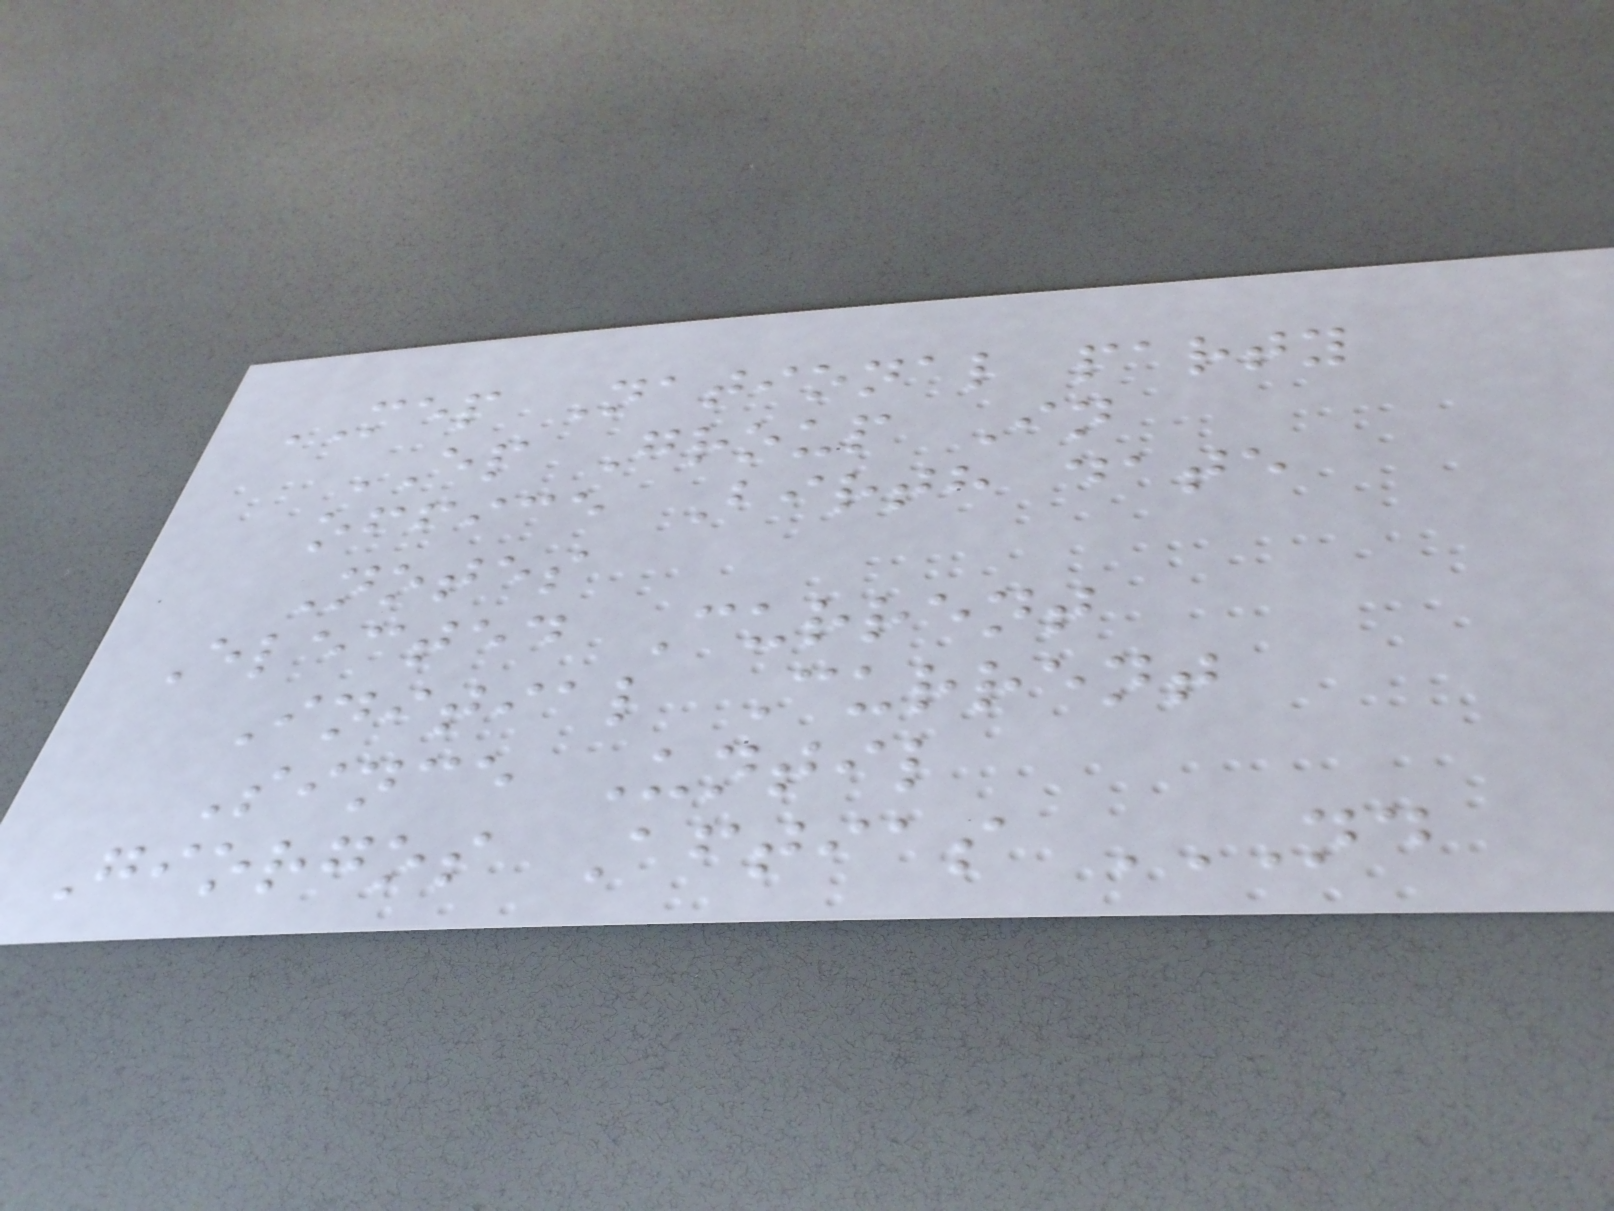MEP National party
EP Group In
office Birth date
Notes
Elected Current
Initial Current
Since Until
Giorgos Aftias ND
